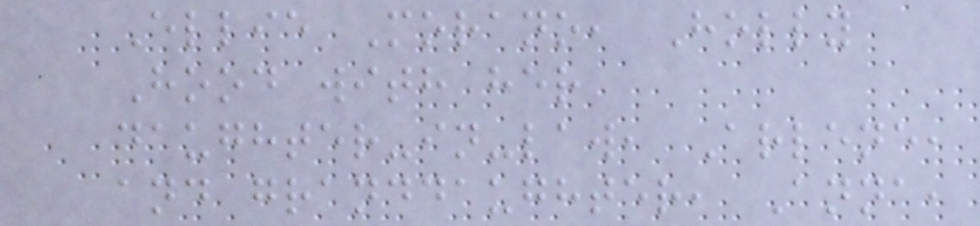Ellie Morano, Holly
Hood with her
daughter-in-law, Arlene,
and granddaughter, Anna,
